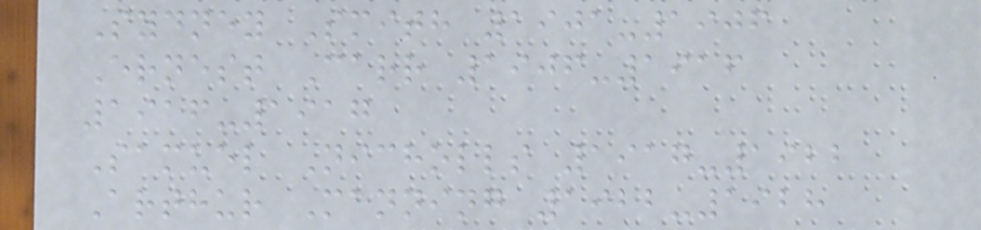Sydney Smith 1901-1906
Ernest Carr 1906-1916
1916-1917
Samuel Nicholls 1917-1922
Arthur Manning 1922-1928
